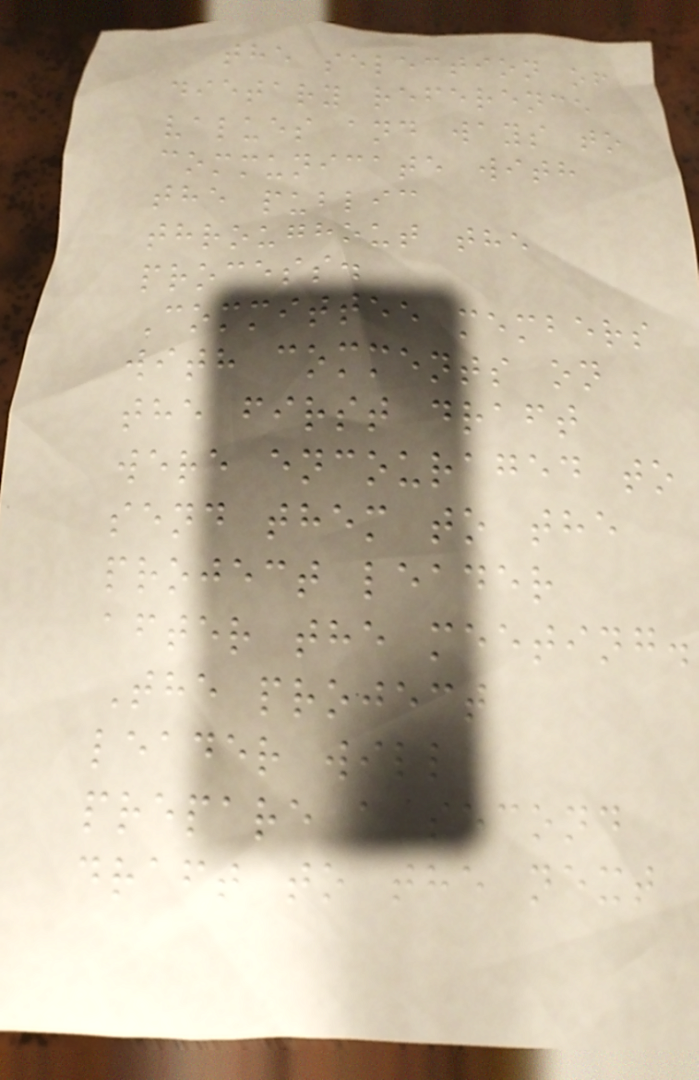the selection of
dietary reference
values and ways to
communicate with
the public
throughout the
process.
Committee members
with comments on
the first draft
were encouraged to
send them to the
project leader
after the meeting.
The project
leader will
prepare a second
draft to the next
